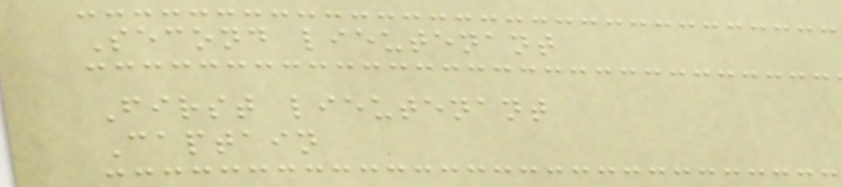Second lieutenant
First lieutenant
Captain
